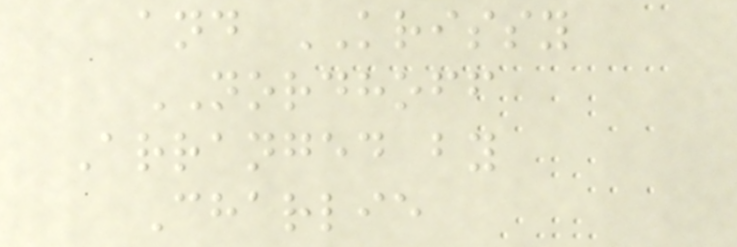and KRISSY
NORDHOFF
Arranged by
Charlie
